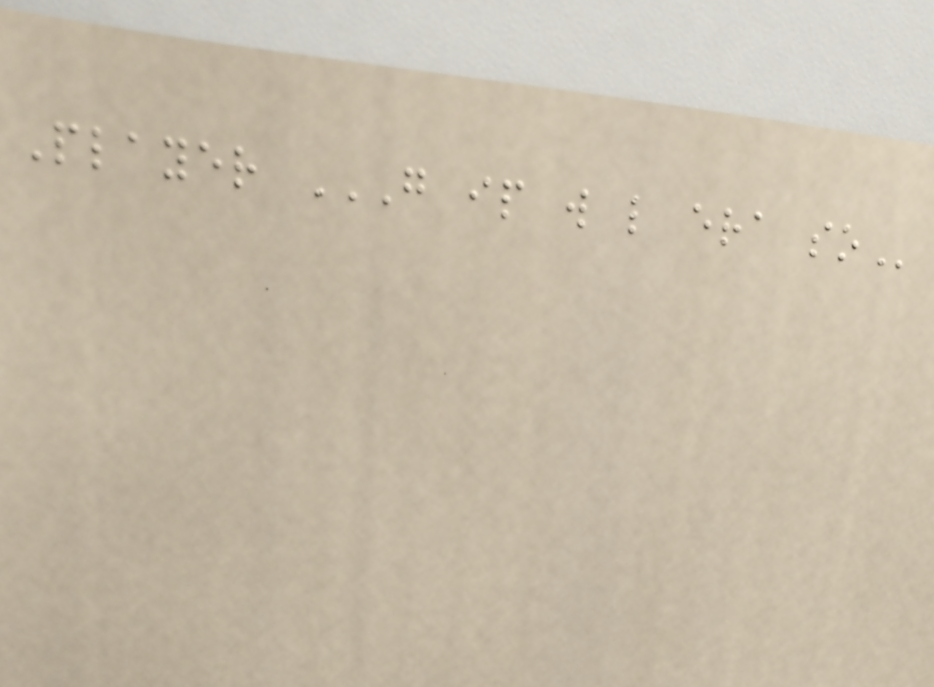Player G IP W L ERA SO
